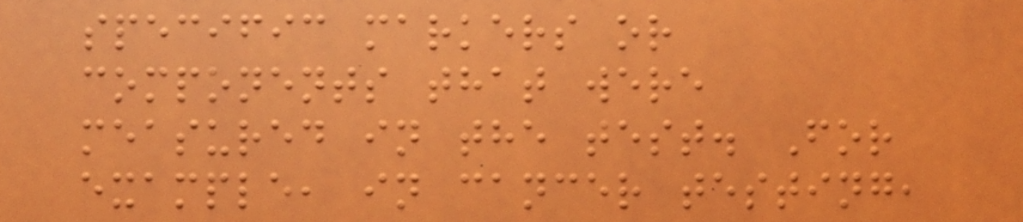specific markers or
components that were
measured in the test. For
example, in cancer testing,
